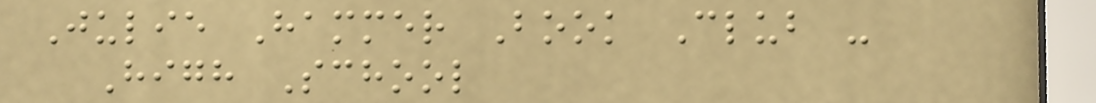Julie Hammer Book Club -
High School
